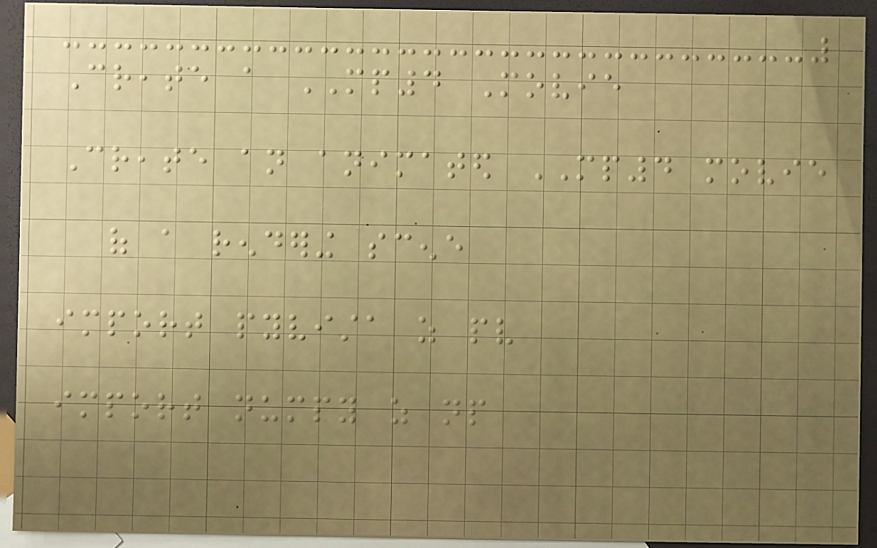Create a MP4 Movie
Create an animated MP4 movie
of a rendering scene
import pyvista as pv
import numpy as np
